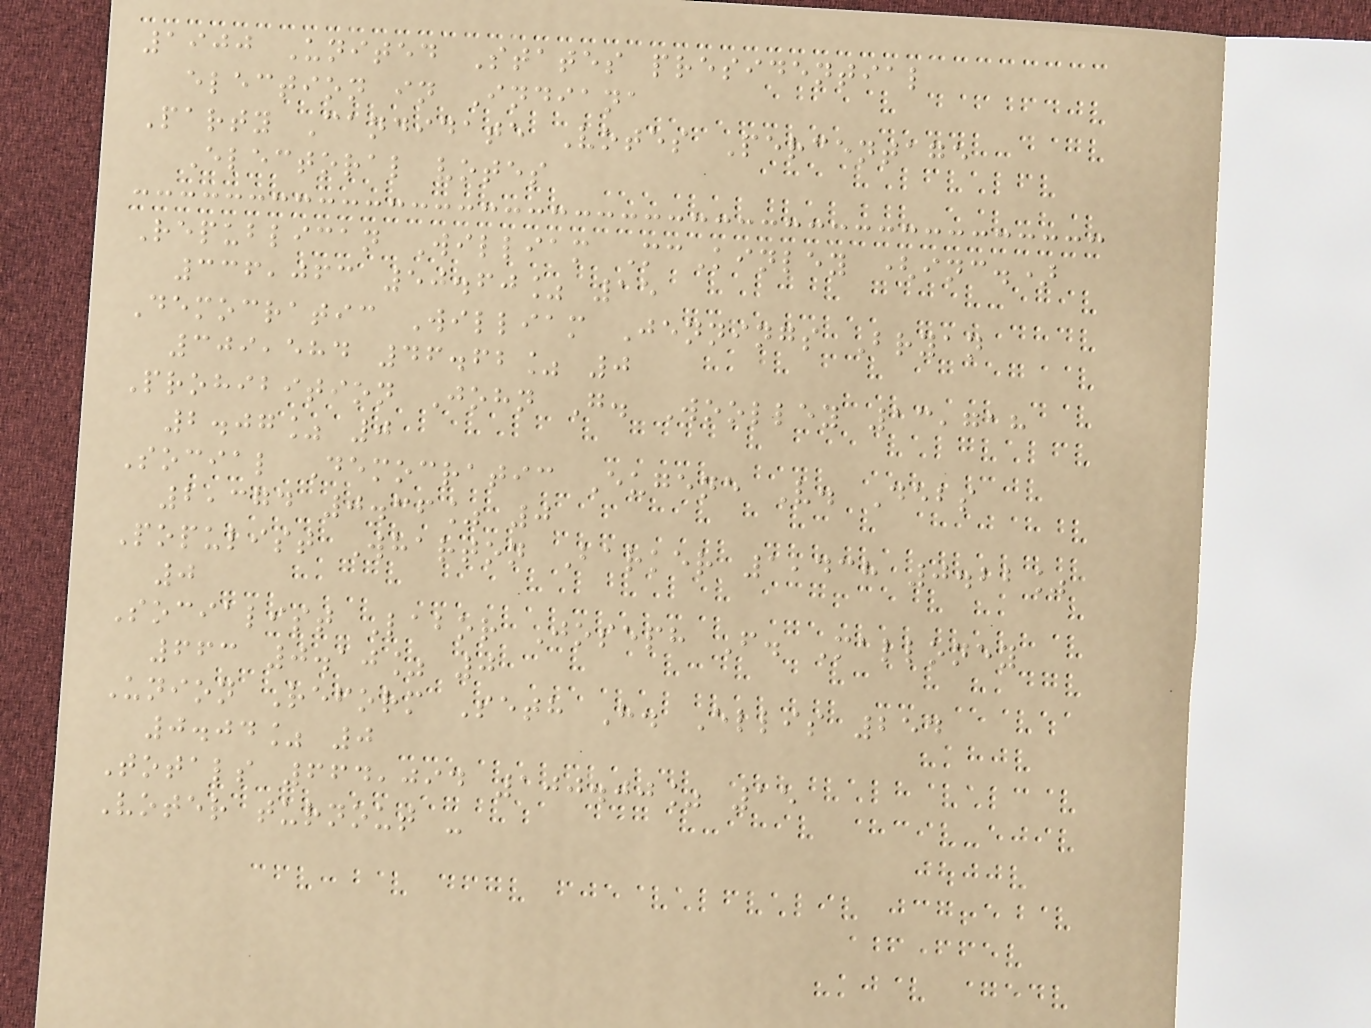1900 United States presidential
election in Indiana
Party Candidate Votes Percentage
Electoral votes
Republican William McKinley (inc.)
336,063 50.60% 15
Democratic William Jennings Bryan
309,584 46.62% 0
Prohibition John G. Woolley 13,718
2.07% 0
Social Democratic Eugene V. Debs
2,374 0.36% 0
Populist Wharton Barker 1,438 0.22%
0
Socialist Labor Joseph F. Malloney
663 0.10% 0
Union Reform Seth H. Ellis 254
0.04% 0
Totals 664,094 100.00% 15
Voter turnout -
